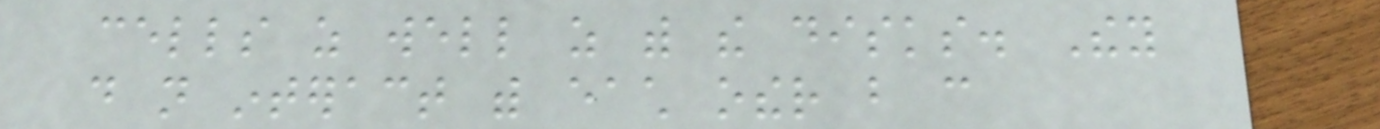cells as well as with the disks. They
do not interact with each other but can
